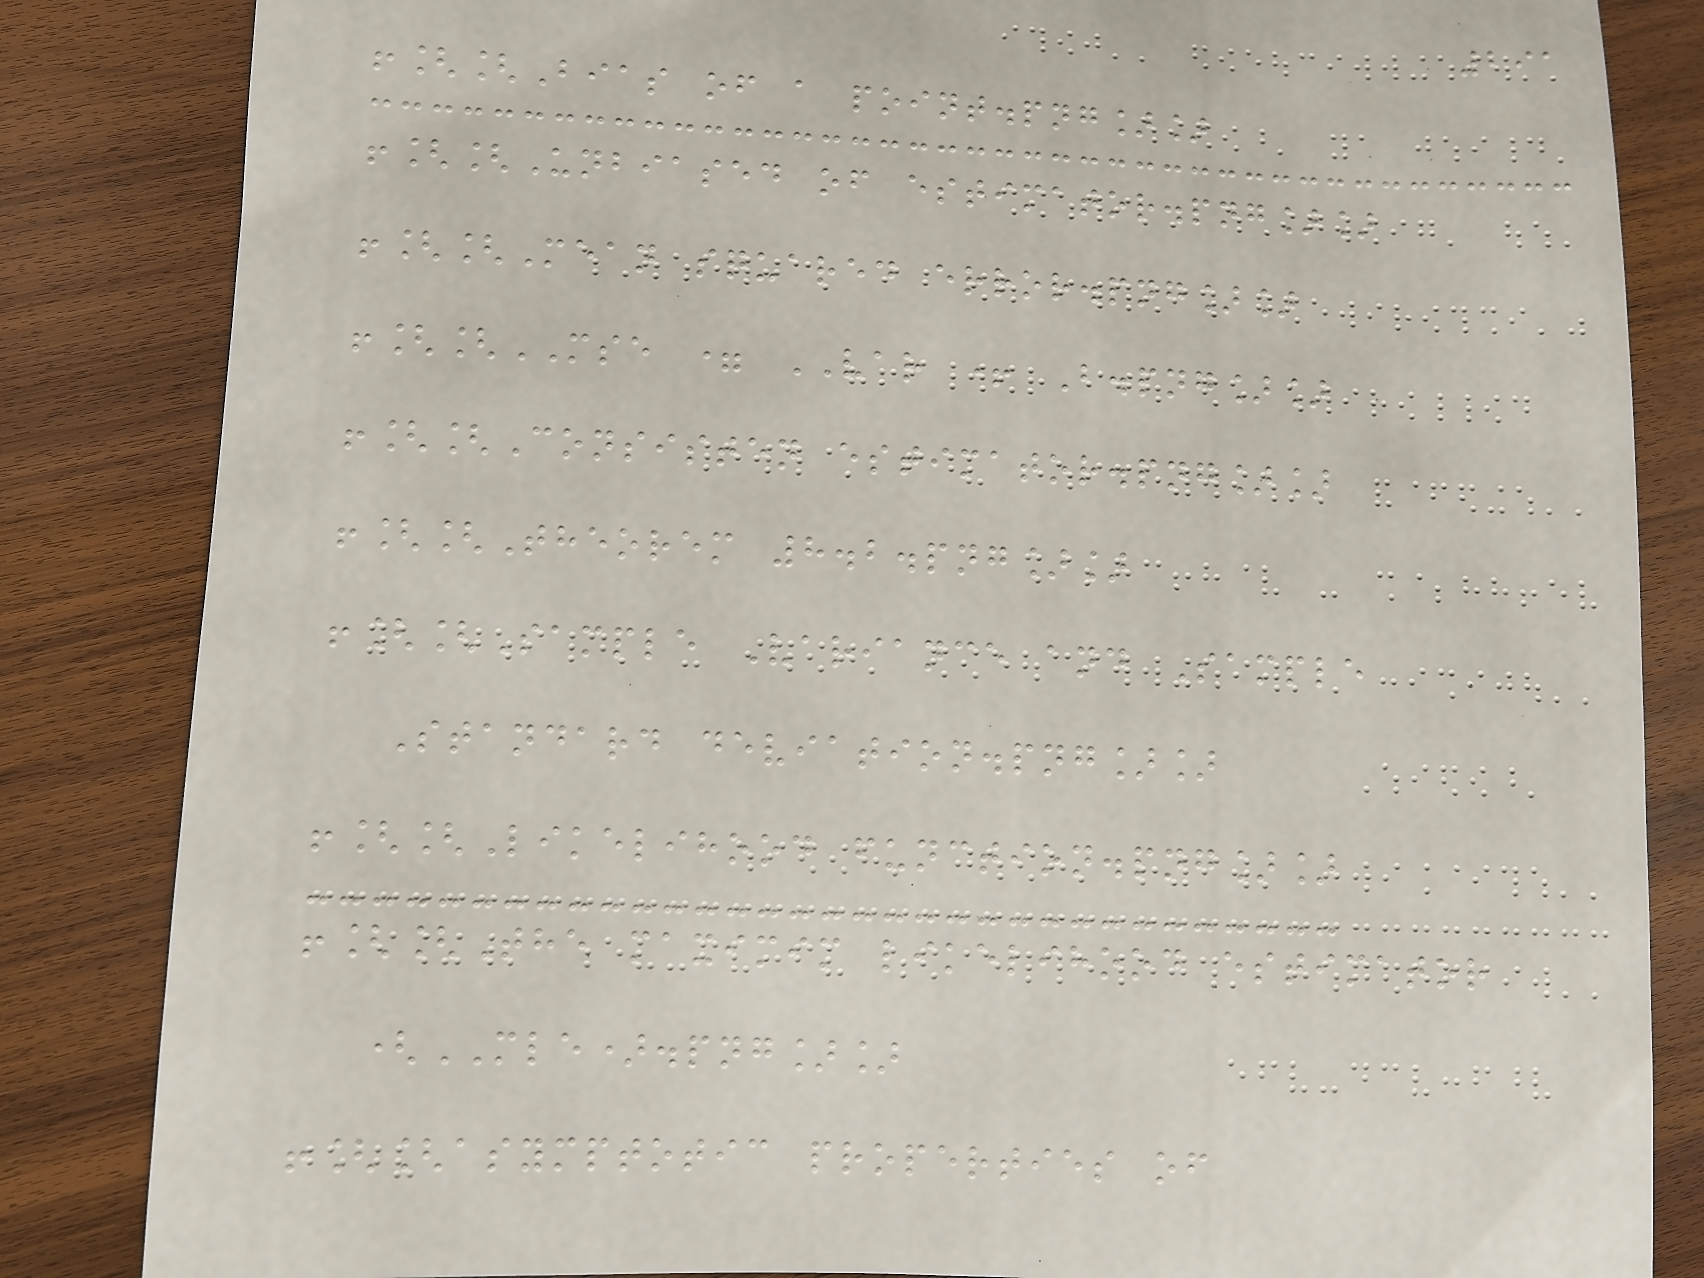291
![[Bias of a point.png]]
![[Unbiased of estimator.png]]
![[Mean squared error.png]]
![[MSE = VAR + B.png]]
![[Consisten estimator.png]]
![[Theorem 8.2.png]]
![[Sample Variance and Sample
Standard deviation.png]]
![[Likelihood function.png]]
![[The maximim likelihood estimator
(MLE).png]]
![[asymptotic properties of
